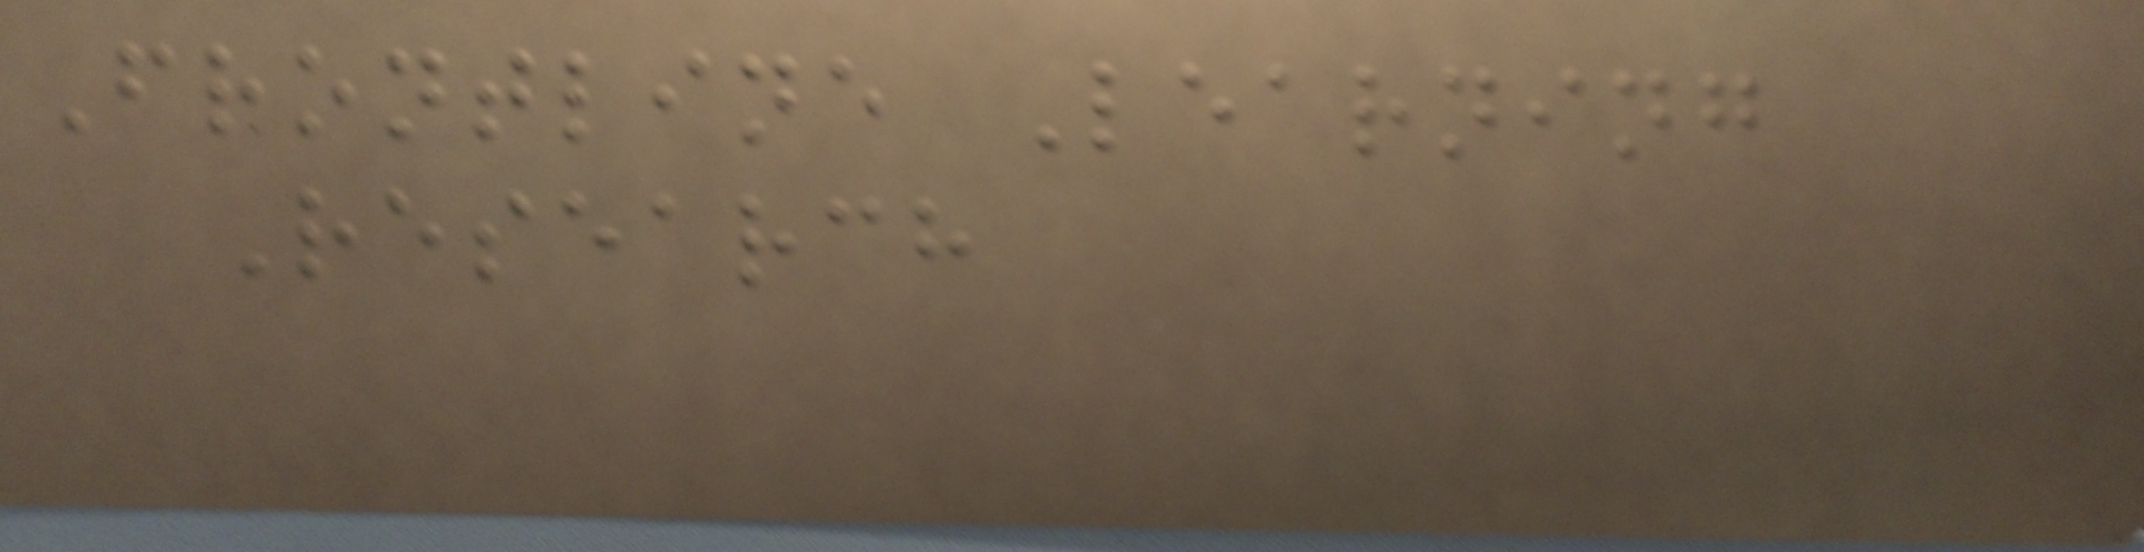Frontline Learning
Research
